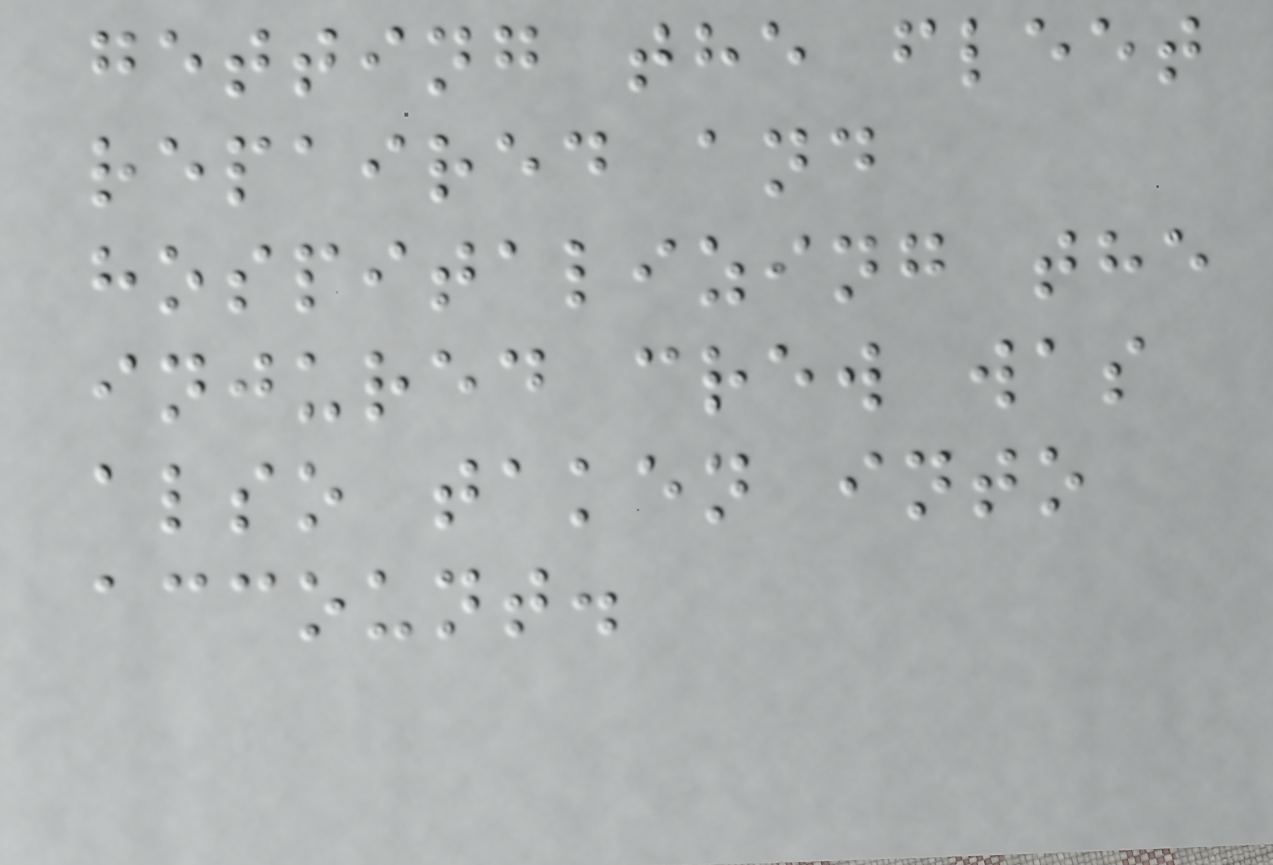getting the fleet
repaired and
hospitalizing the
injured crew was
also taken into
account.
